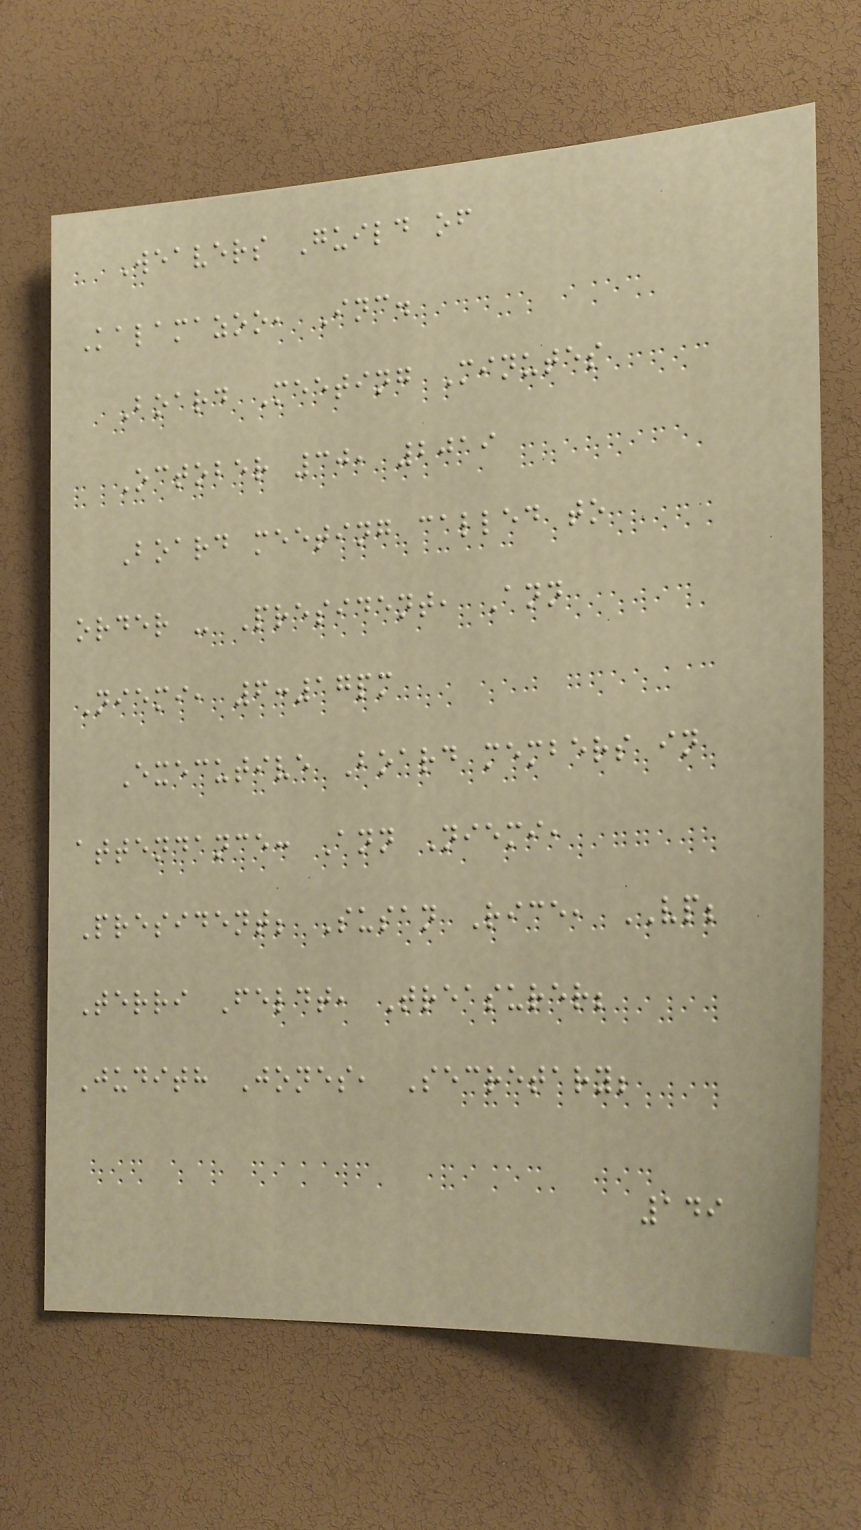Weavers Guild of
Kalamazoo, Inc.
Board Meeting Minutes
October 30, 2019
Board meeting called to
order - President, Ann
Niemi, 6:17pm
Executive Board members in
attendance: Ann Niemi,
President; Susan Rice, VP;
Terri Feldt, Treasurer;
Judith Jones, Secretary;
149
